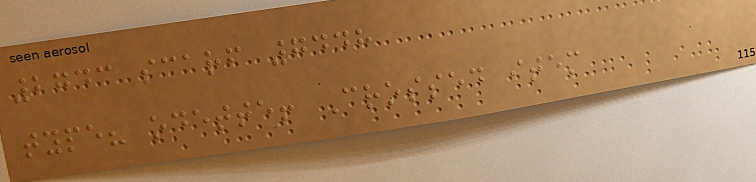2743 scarf 7448
type? odette! Crossed item
